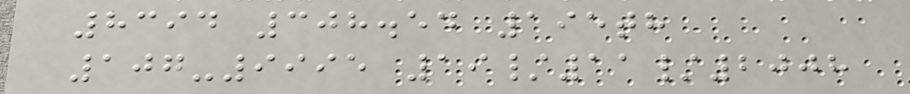8394 308.54 195th
107-9995 19/11/2008
